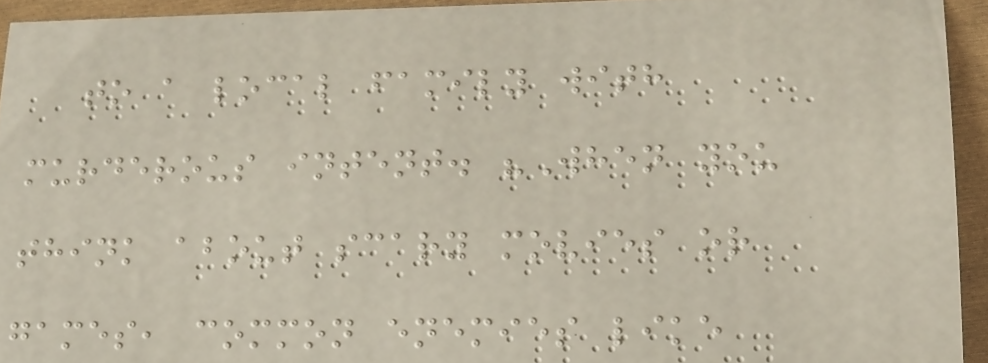to a local family with
murderous intent. "When you
think about scary movies or
games, common enemies like
